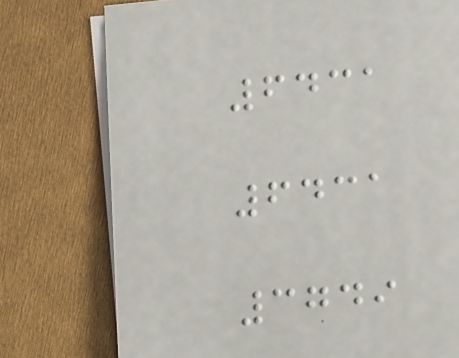6431
6431
3749
